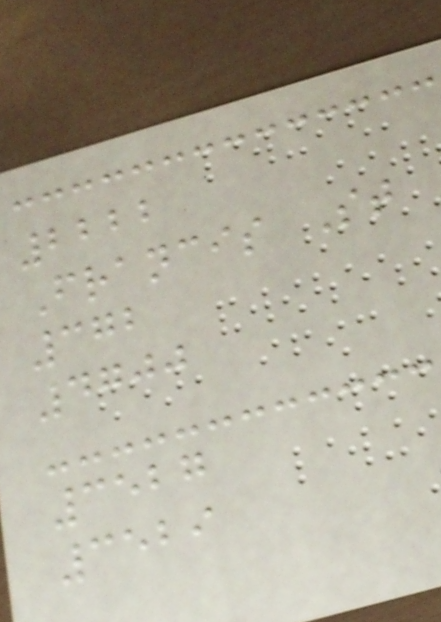2222
Francis St
372
4700
3527
3529
